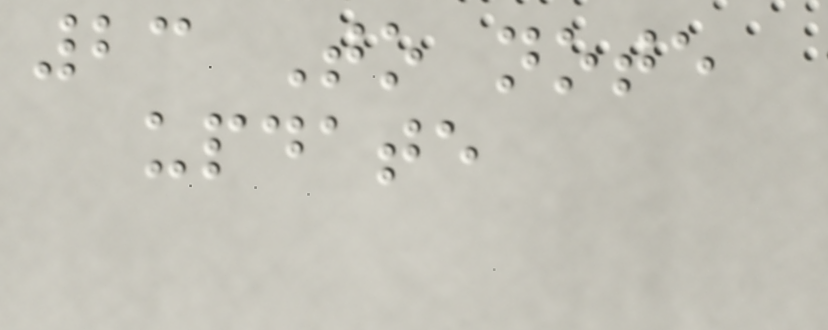23 To note
update
